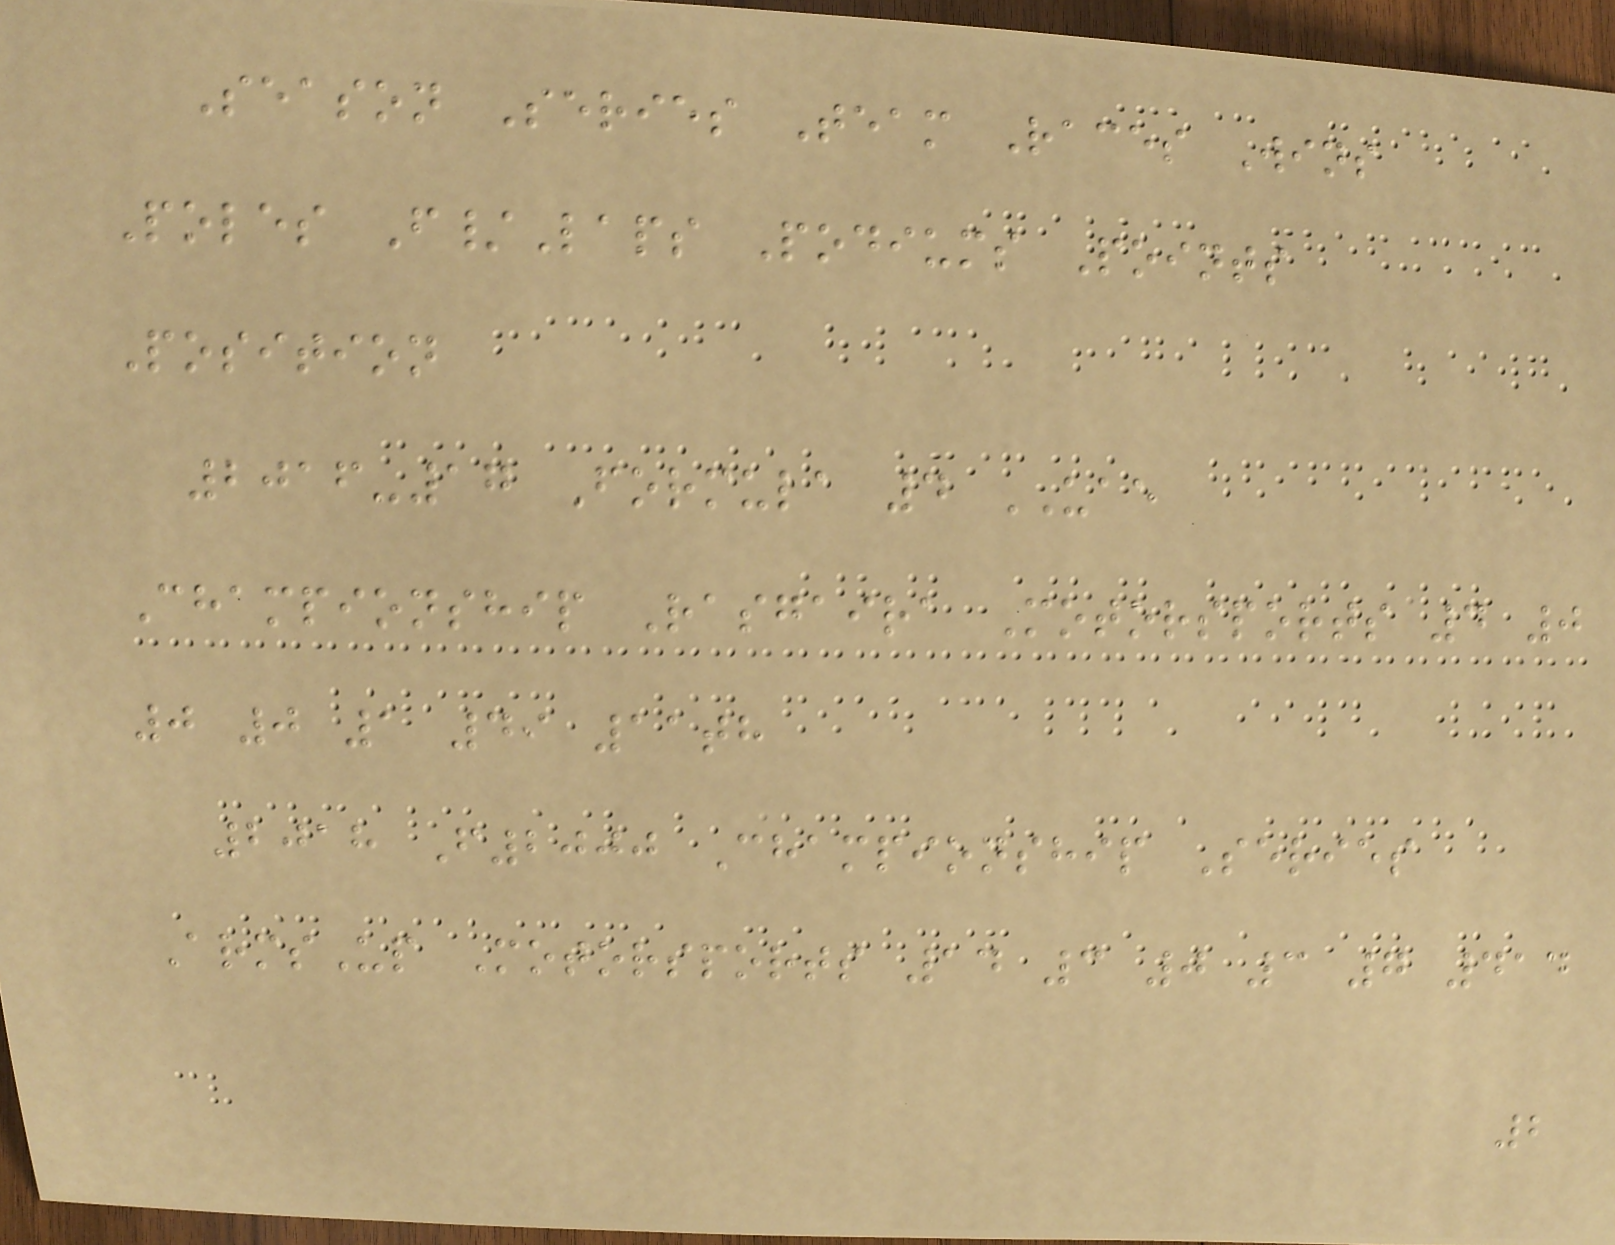Season Series Team Races Wins
Poles F/Laps Podiums Points
Position
2016-17 Formula 4 UAE
Championship Rasgaira Motorsports 4 0
0 0 1 49 11th
2018 F2000 Championship Series
ArmsUp Motorsports 14 3 0 3 7 414
2
